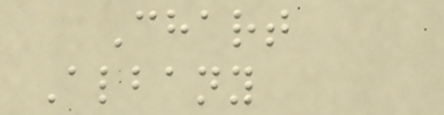Chart
Albany
